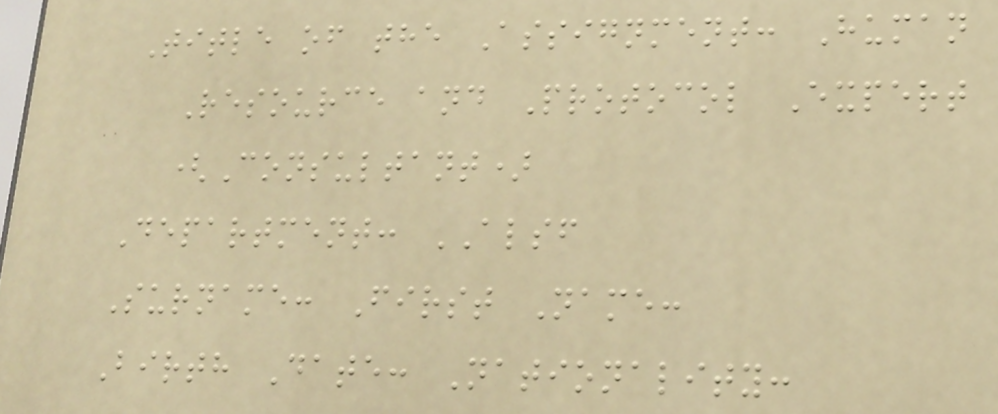Title of the Assignment: Human
Resource and Protocol Expert
(Consultant)
Department: ALSF
Surname: First Name:
Birth Date: Nationality:
